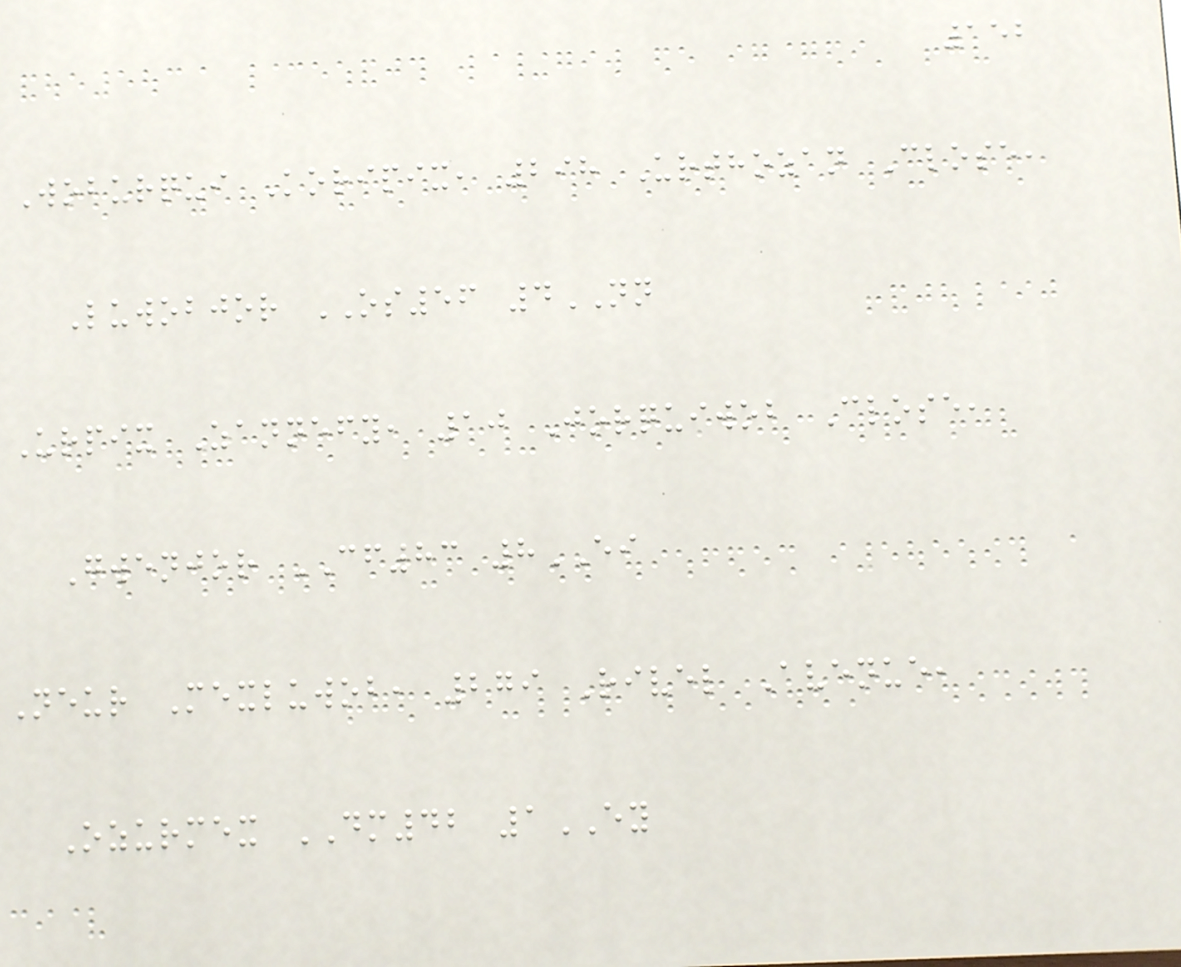152
Woburqui Koripix, 298 Urthozan Close,
Luwobjor OS56 4NN
Urpix Zannefy, 10 Jorquiwob Close,
Gwenjor CF83 8EI
Neur Mexluwob, 279 Rivel Avenue,
Ozurmex DM42 1EY
